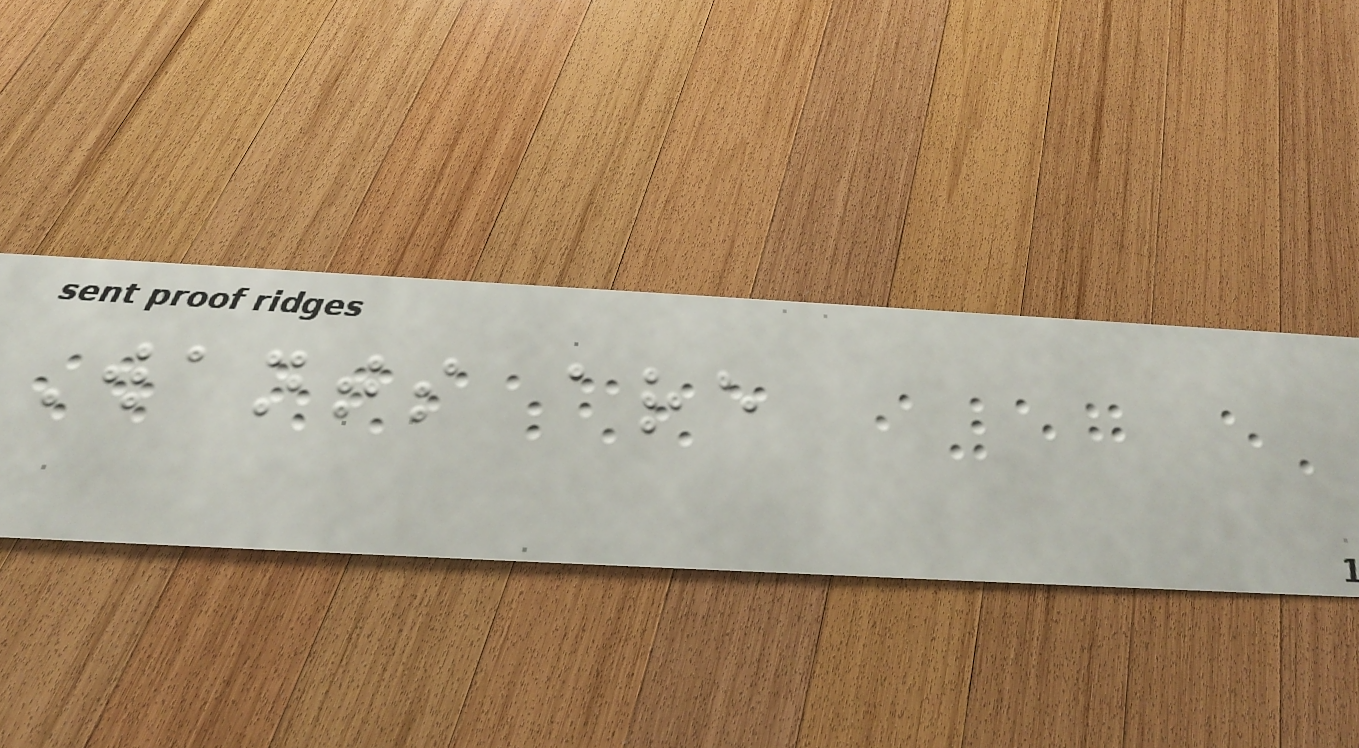Wants are
